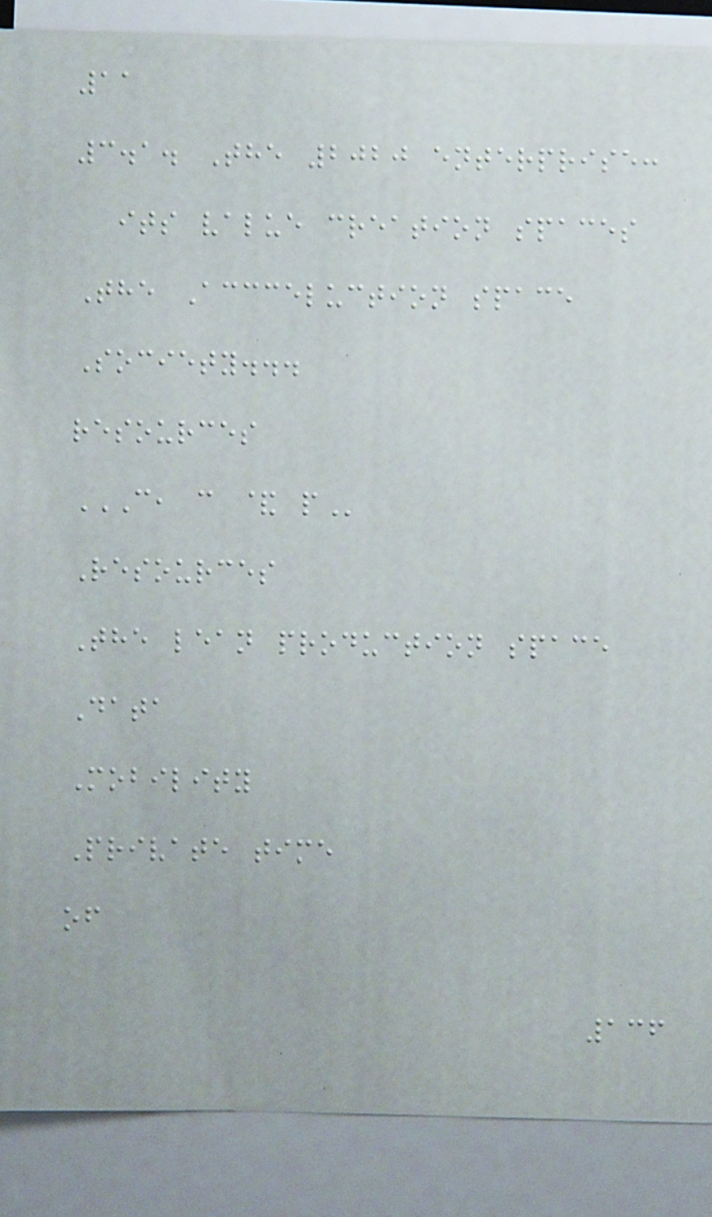11
3.1. The 2020 enterprise:
its value creation spaces
The Accceluction space
Society...
resources
C, C & P
Resources
The lean production space
Data
Mobility
Private time
of
136
